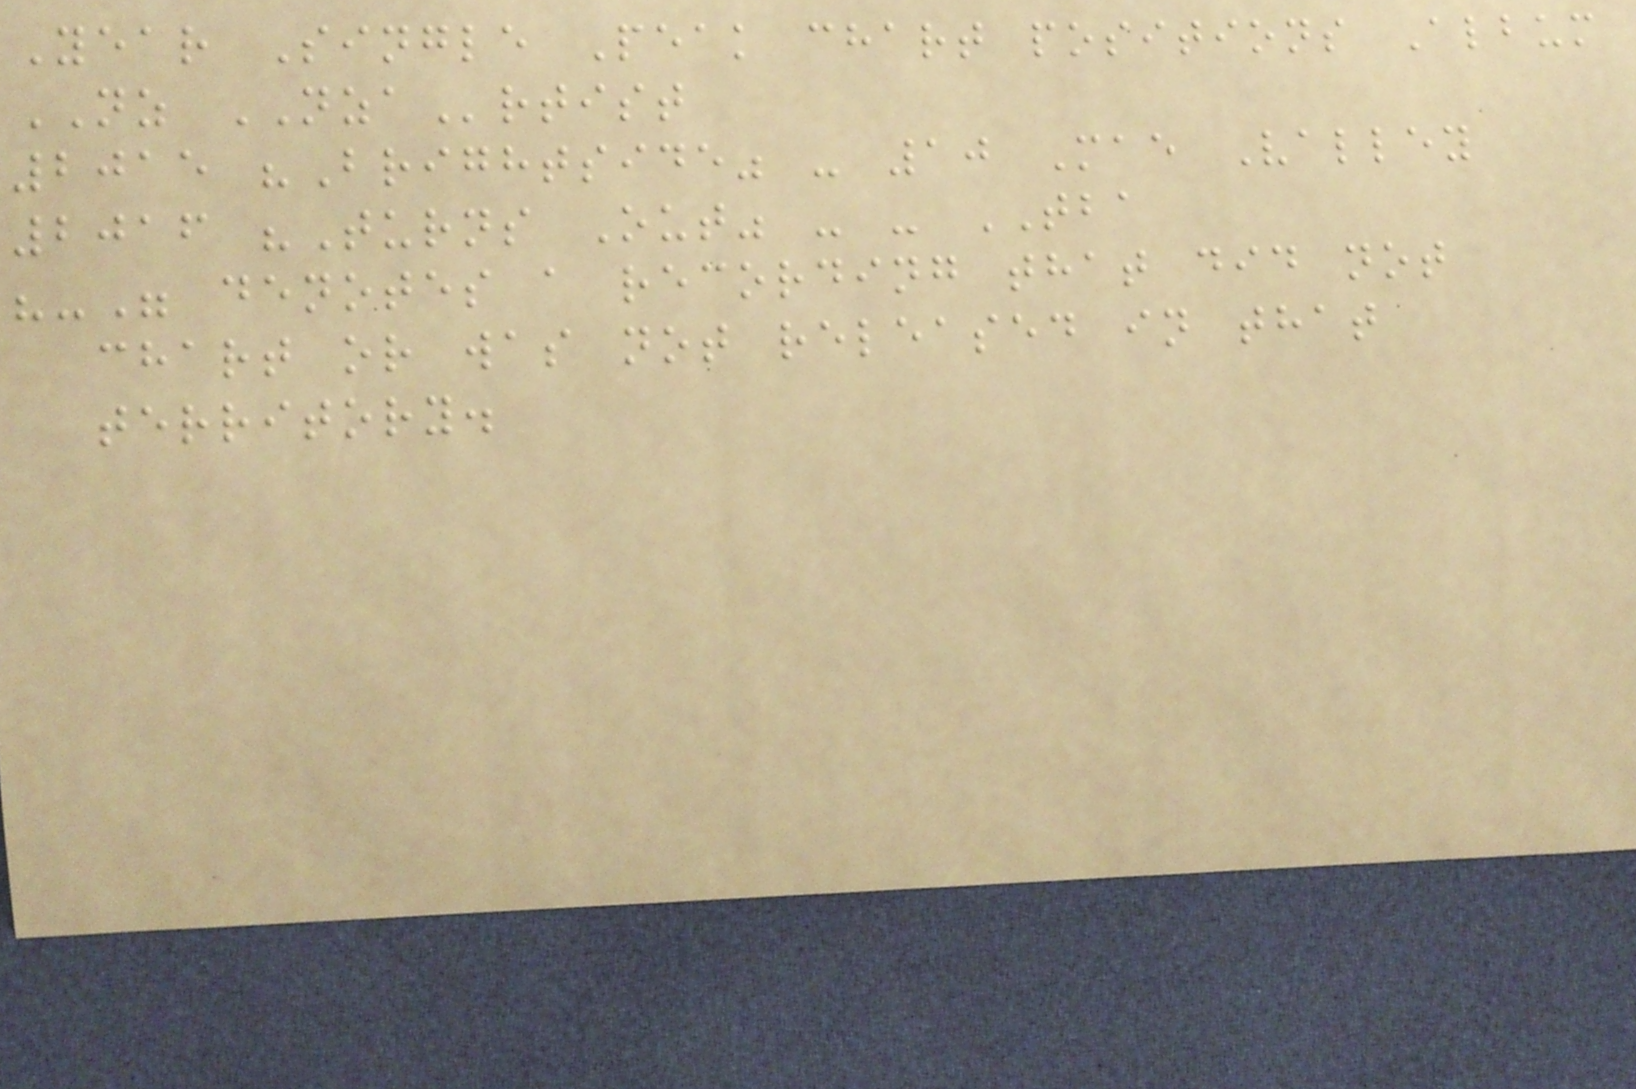Year Single Peak chart positions Album
NZ NZArtist
2015 "Brightside" - 10 Mae Valley
2016 "Turns Out" - - TBA
"-" denotes a recording that did not
chart or was not released in that
territory.
